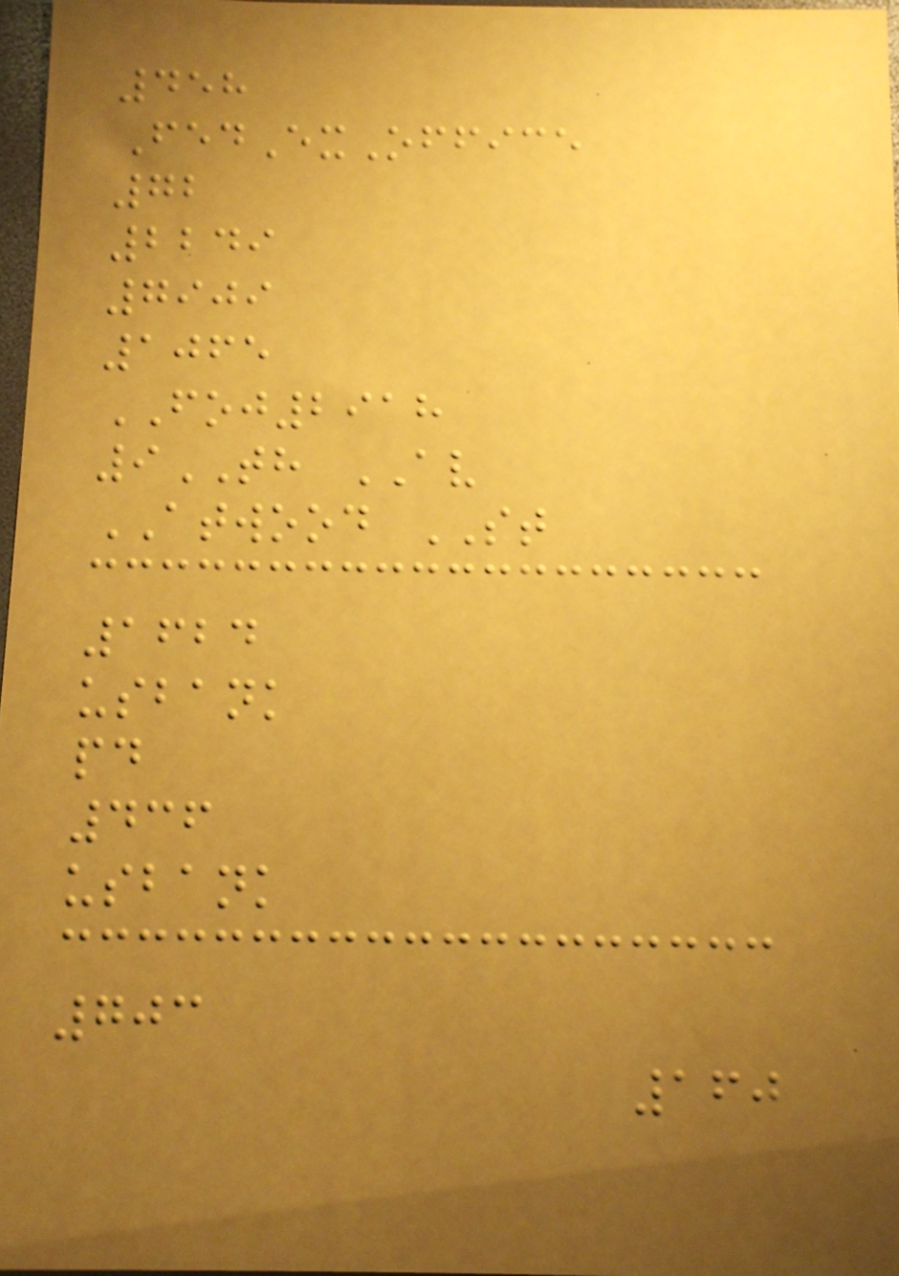458
FedExOffice
72
2249
7909
1065
FOJ2918
9TH AV
ATWOOD ST
1624
usbank
pd
436
usbank
703
160
